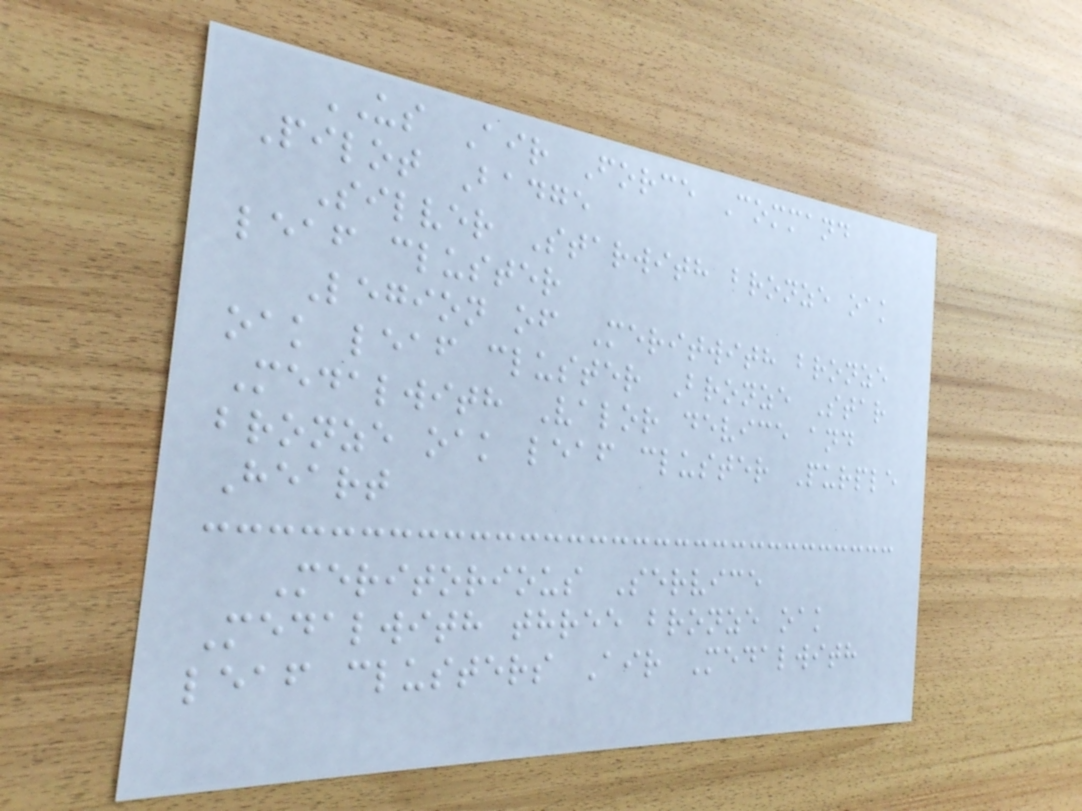US Air Force Command
Pilot Badge
Silver Starwith bronze oak
leaf cluster
Legion of Meritwith bronze
oak leaf cluster Bronze Star
Medalwith Valor device and
bronze oak leaf cluster Purple
Heart
Meritorious Service
Medalwith three bronze oak
leaf clusters Air Medalwith
